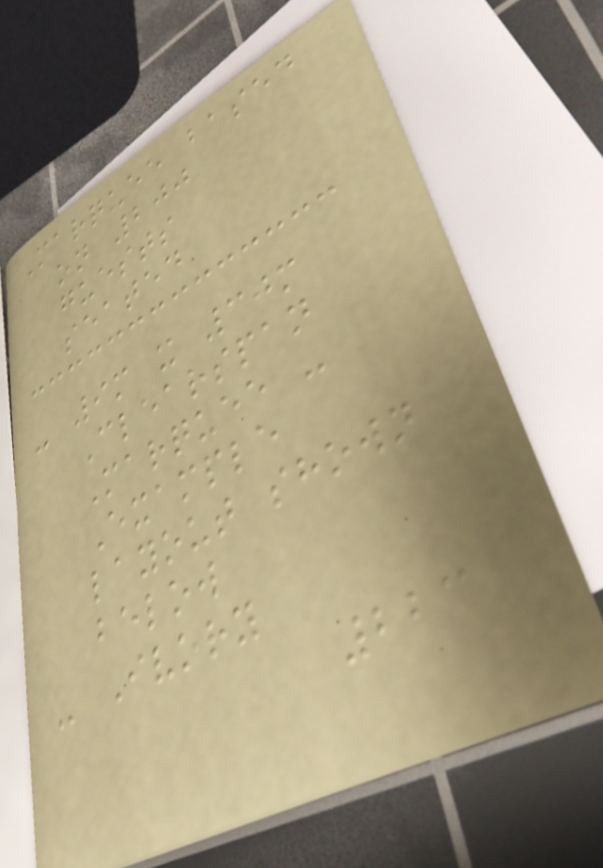Marquee based
on 200
guests
seated
- 9m x 30m
Clearspan
Marquee -
Example
layout shown
below
- Ivory
223
